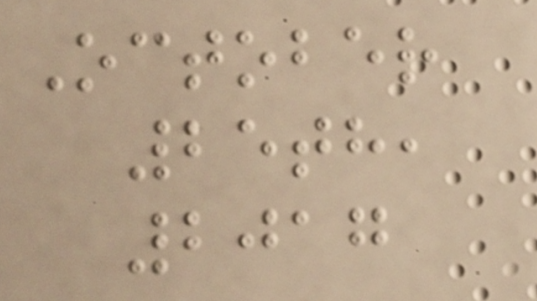October
25th,
2017
